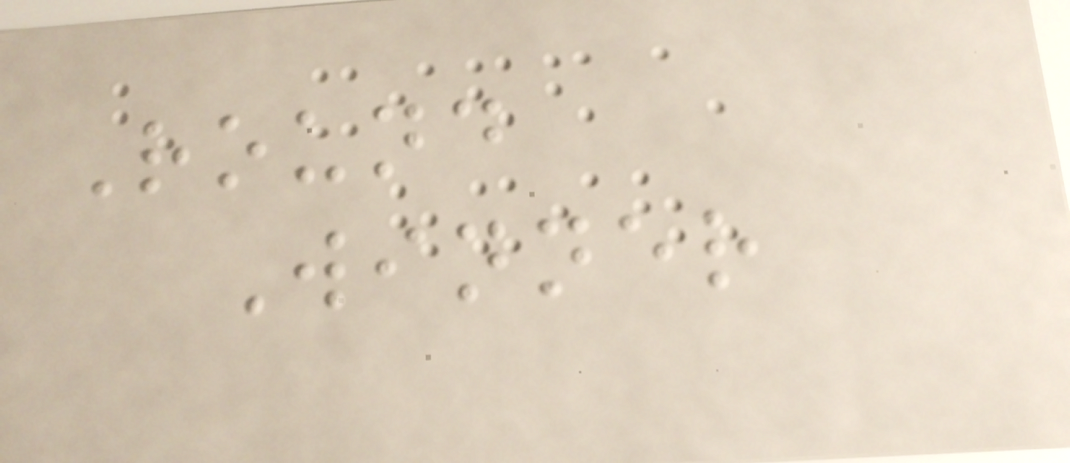Round
Winner
